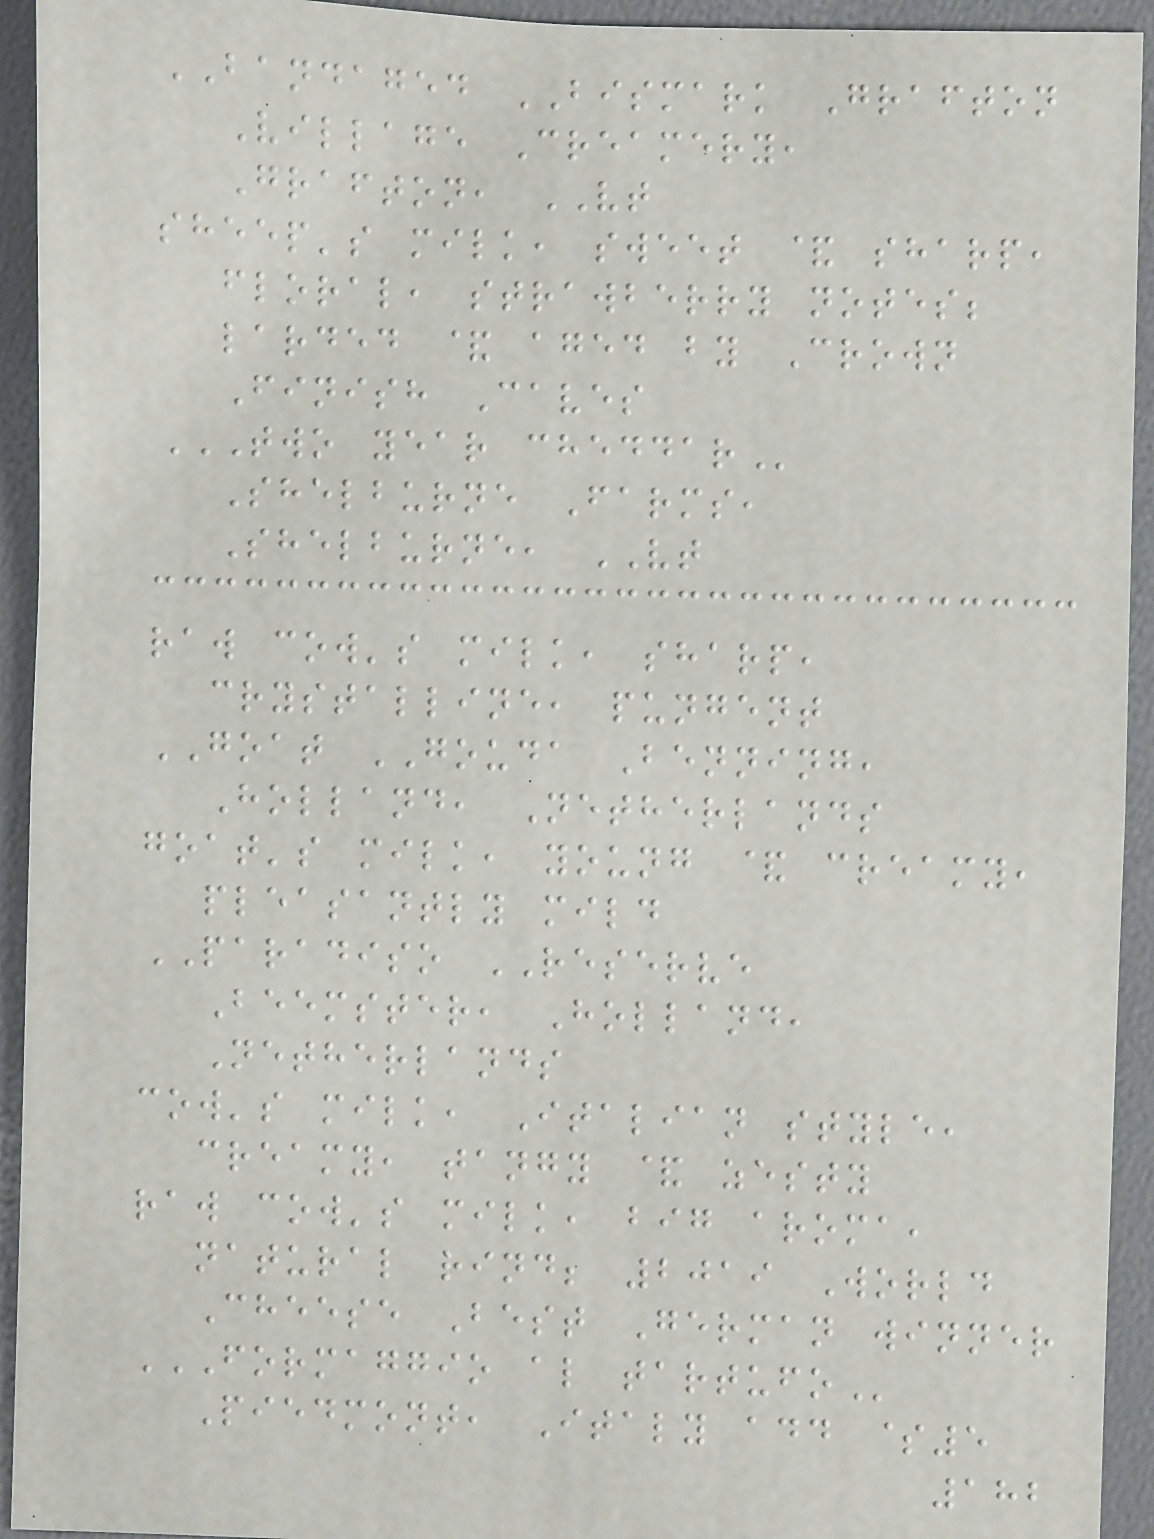BANDAGED BISMARK Grafton
Village Creamery,
Grafton, VT
sheep's milk, sweet & sharp,
floral, strawberry notes;
larded & aged by Crown
Finish Caves
TWO YEAR CHEDDAR
Shelburne Farms,
Shelburne, VT
raw cow's milk, sharp,
crystalline, pungent
GOAT GOUDA Benning,
Holland, Netherlands
goat's milk, young & creamy,
pleasantly mild
PARADISO RESERVE
Beemster, Holland,
Netherlands
cow's milk, Italian style,
creamy, tangy & zesty
raw cow's milk, big aroma,
natural rind; 2019 World
Cheese Best German winner
FORMAGGIO AL TARTUFO
Piedmont, Italy add $5
182
